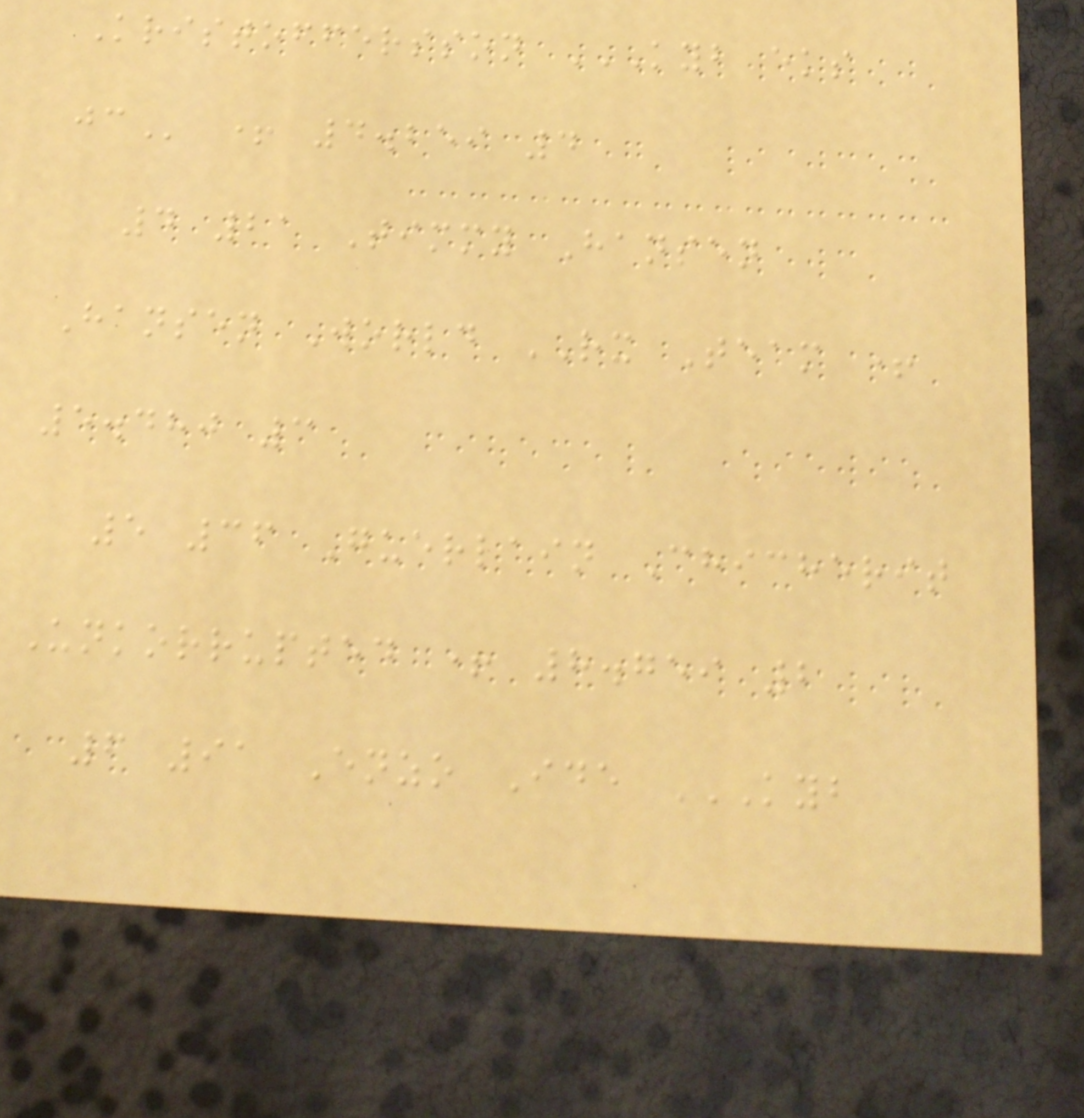Kristoffersson KYB EKS
JC + 4.259 4
4 21 Timmy Hansen
Hansen World RX Team +
5.480 3
5 36 Guerlain Chicherit
Unkorrupted + 8.759 2
6 91 Enzo Ide KYB
